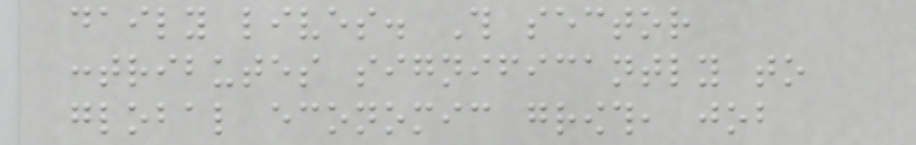daily lives. This sector
contributes significantly to
global economic growth, job
